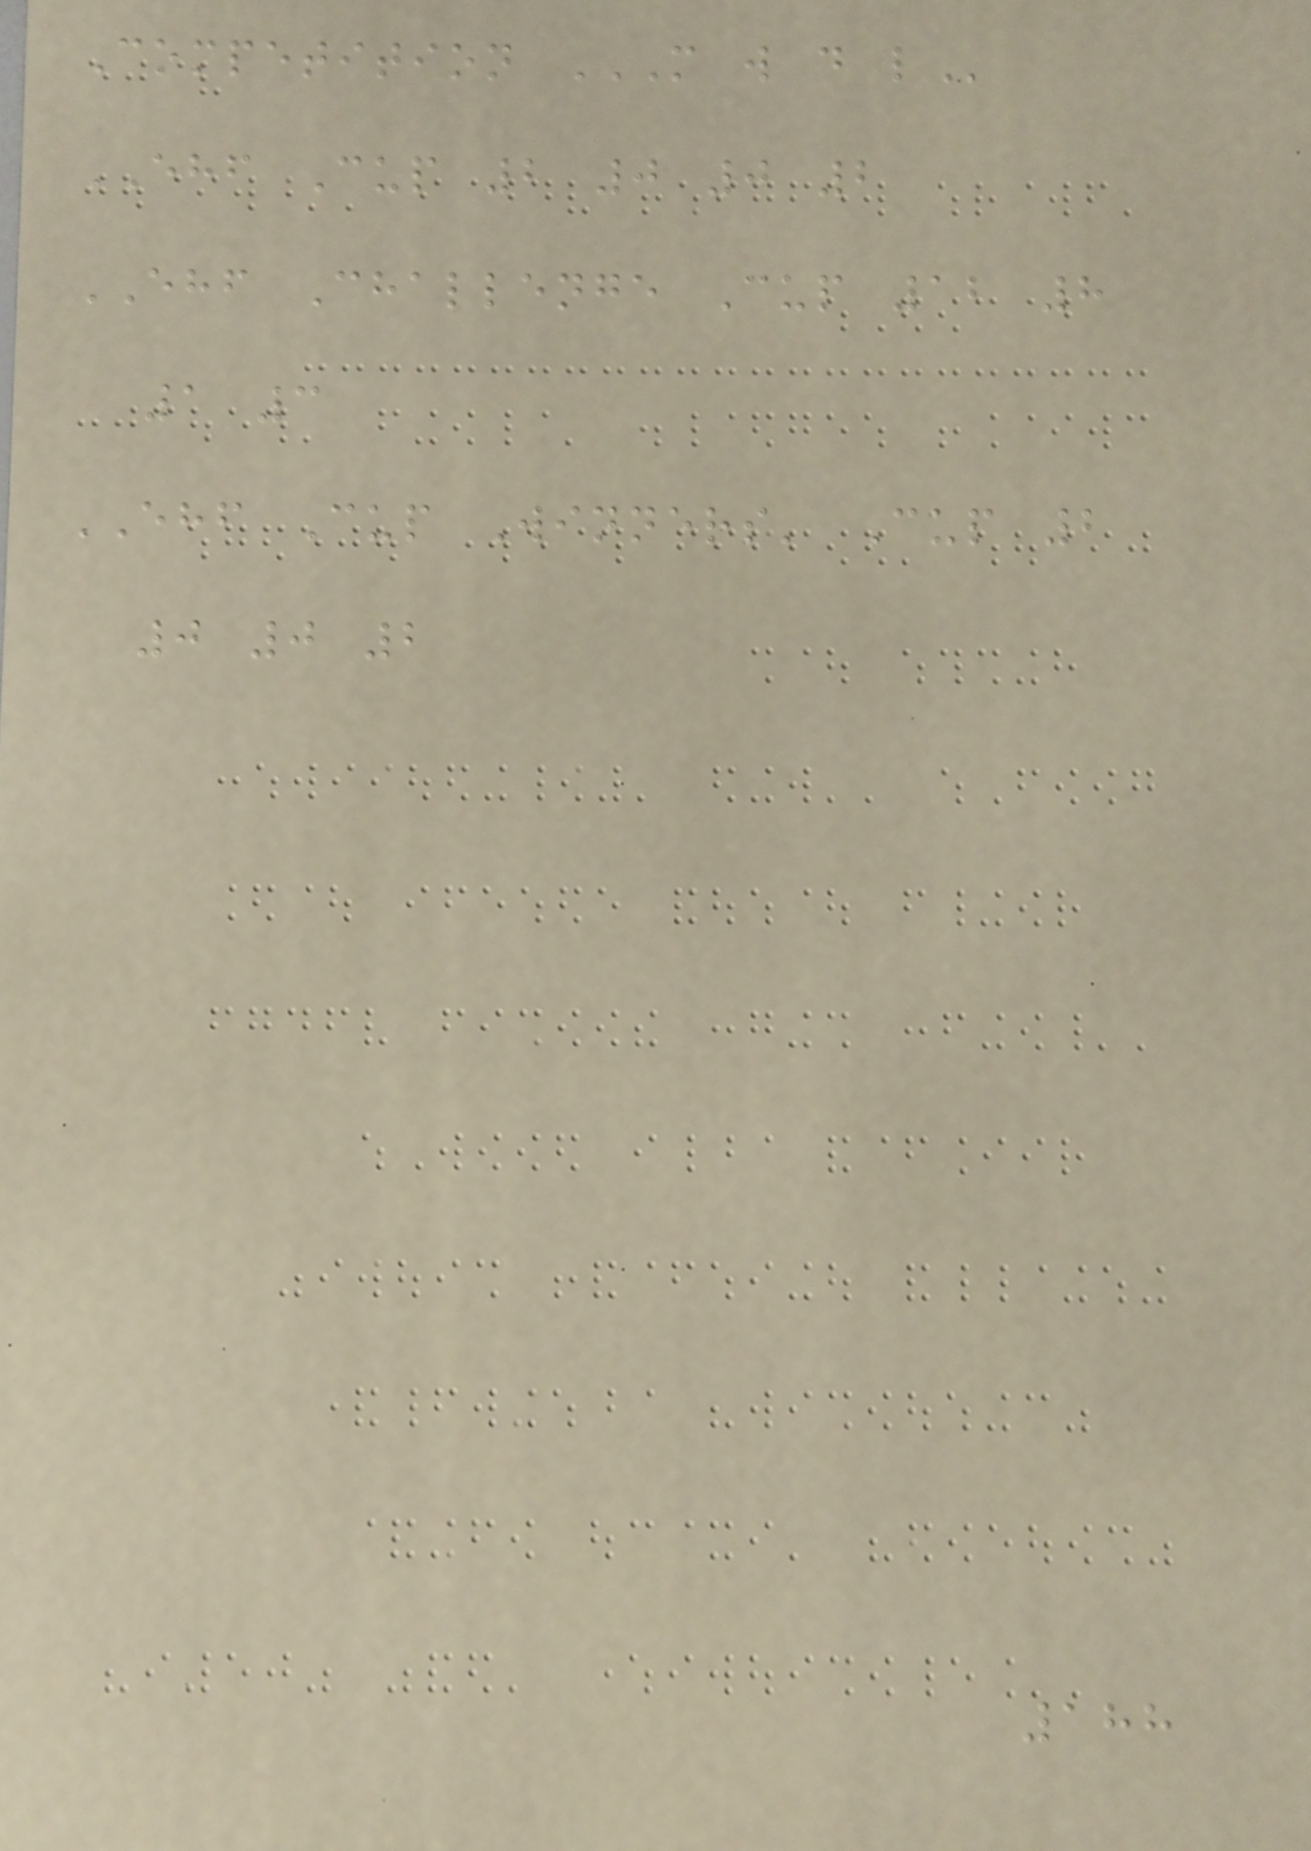Competition M W D L
EHF Cup 2 0 0 2
EHF Challenge Cup 12 8
1 3
EHF Cup Winners' Cup 2
0 0 2
188
